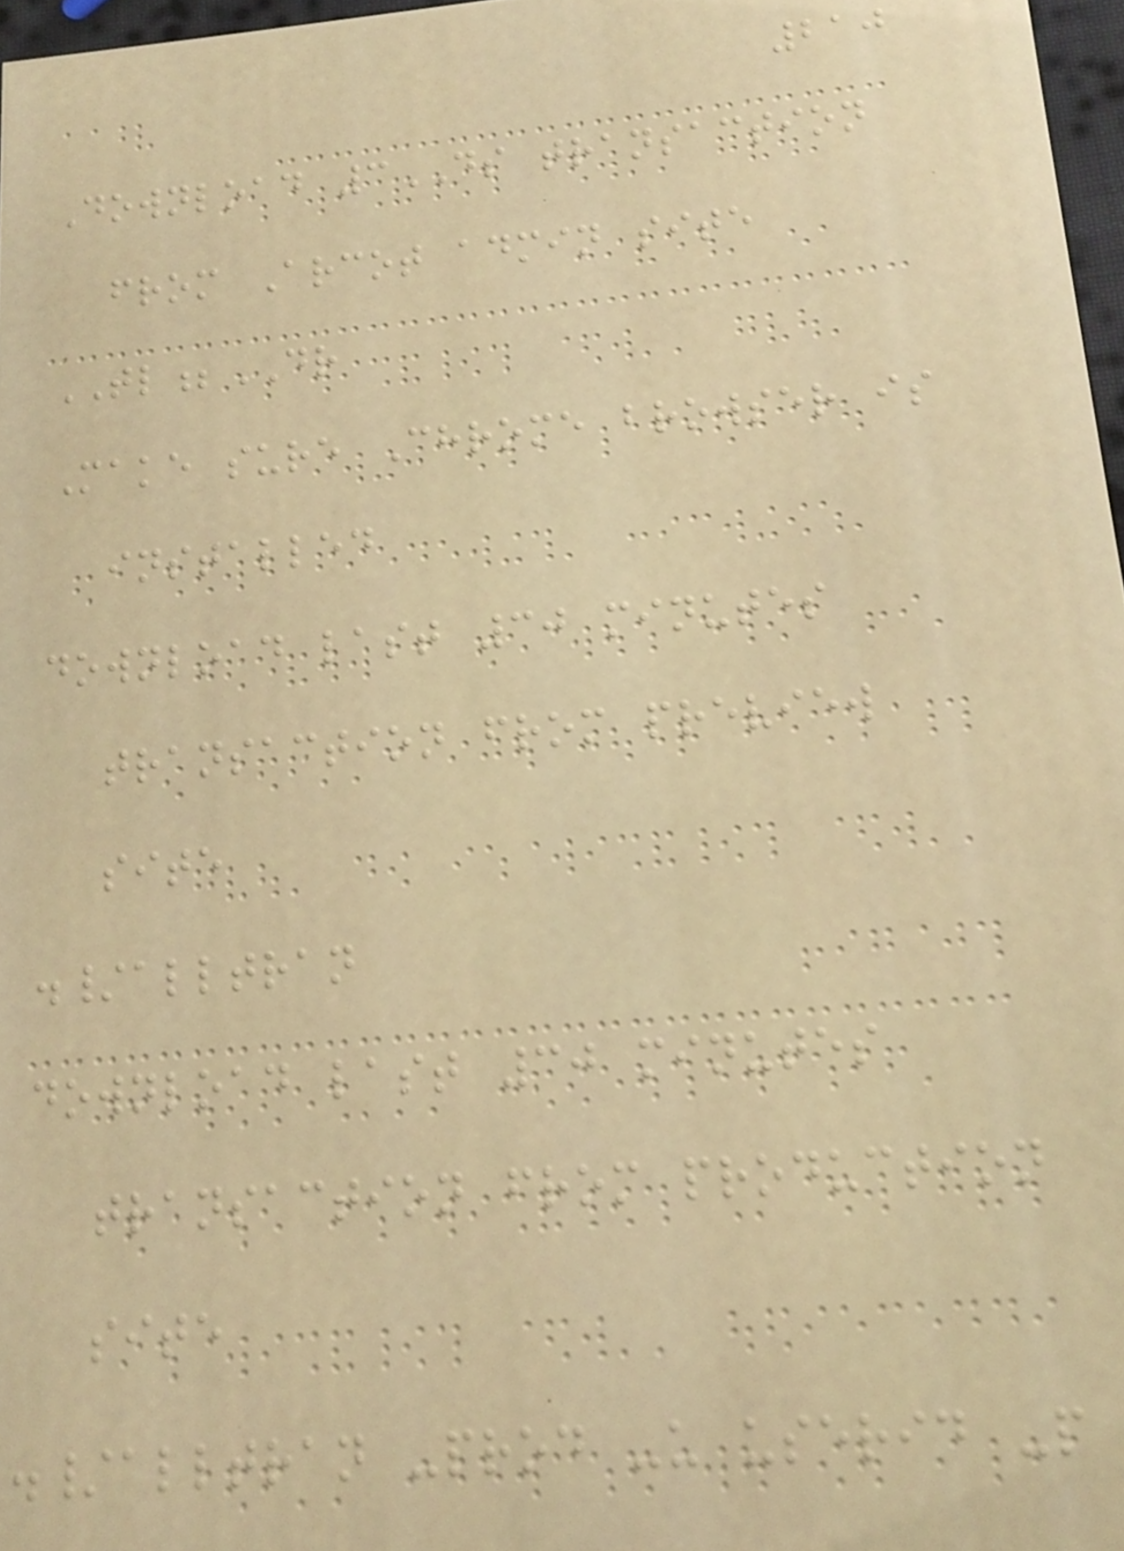210
Download 3DS transaction
from Arcot admin site
TL;DR
Make sure Chrome browser is
installed
download last 30 minutes
transaction from preview
site
./alltran
download last 30 minutes
transaction from production
site
./alltran -prod -u userid -p
